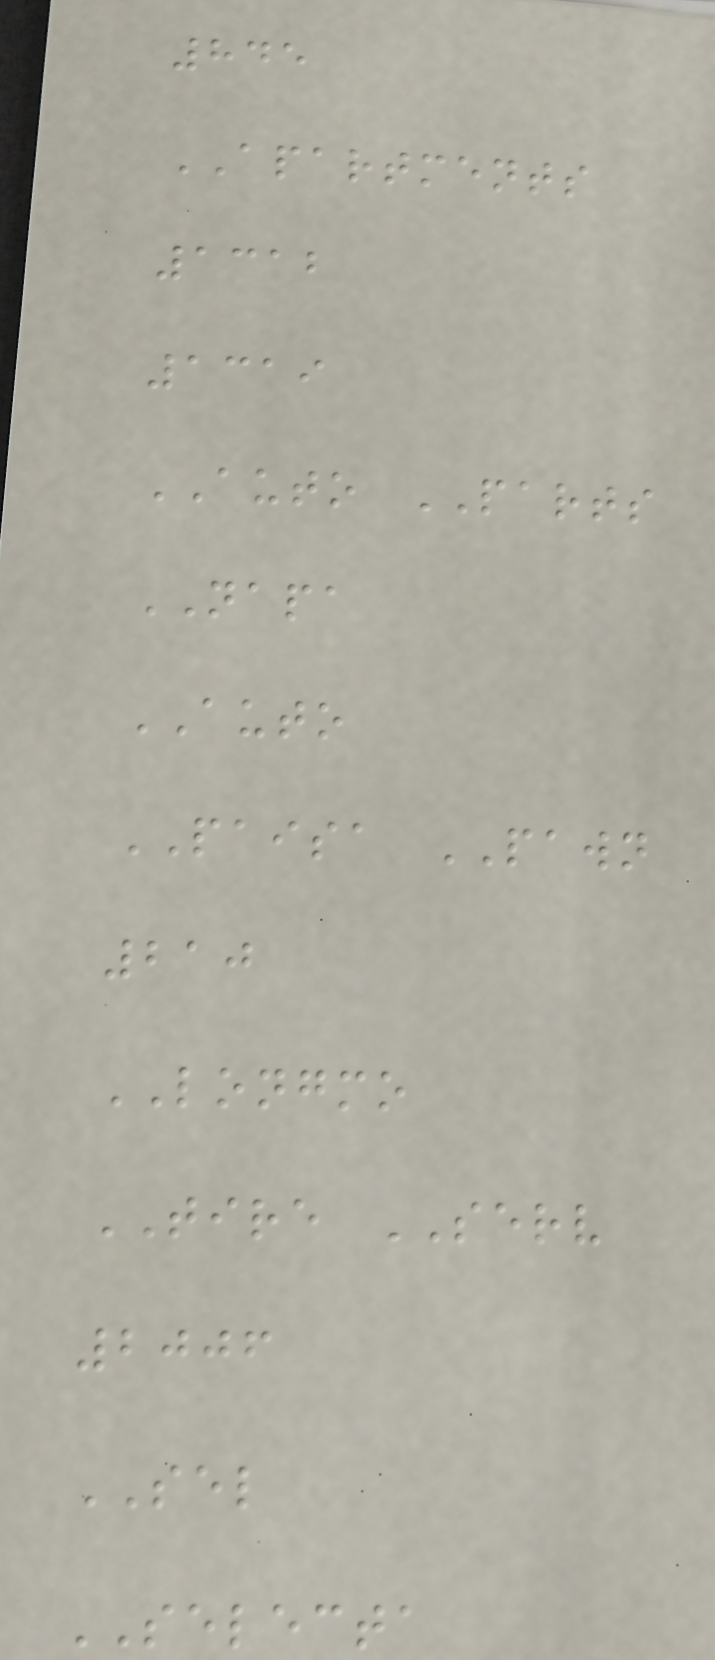845
APARTMENTS
1312
1319
AUTO PARTS
NAPA
AUTO
PAISA PAWN
210
LONGMO
TIRE SERV
2006
SEL
SELECTA
